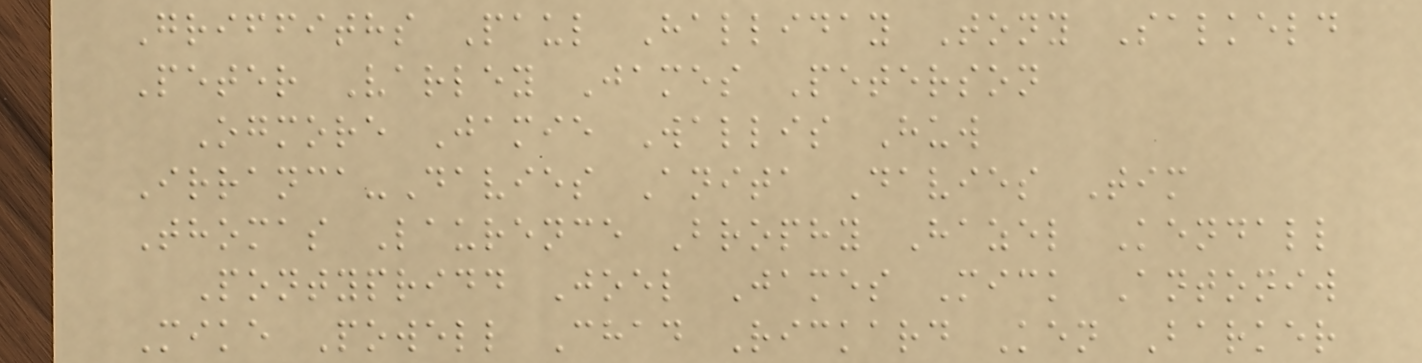Griffiths Paul Halliday Tony Salkeld
Peter Varley James Peterson
Ogmore Jamie Wallis Huw
Irranca-Davies Anita Davies Tim
Thomas Laurence Brophy Hazel Kendall
Pontypridd Joel James Mick Antoniw
Mike Powell Chad Rickard Ken Barker
